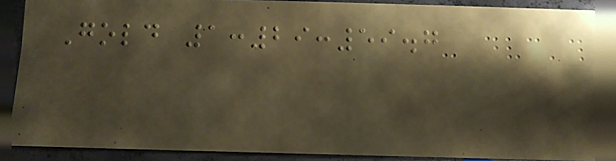Gold 1:29:59.7
